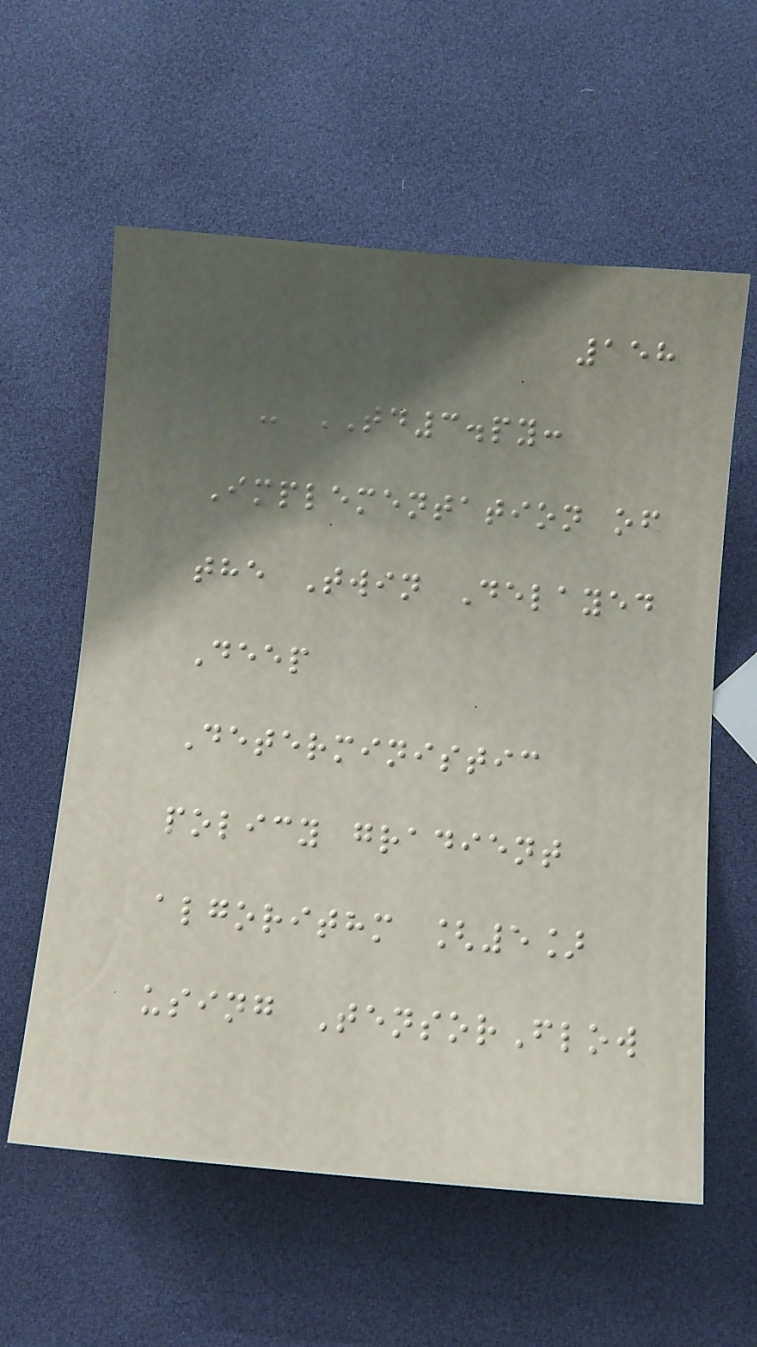158
- TD3.py:
Implementation of
the Twin Delayed
Deep
Deterministic
policy gradient
algorithm [5]
using TensorFlow
